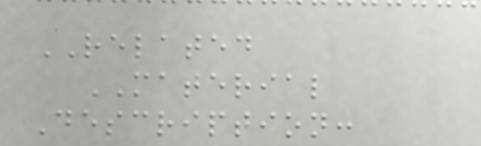RELATED
MATERIAL
Description:
